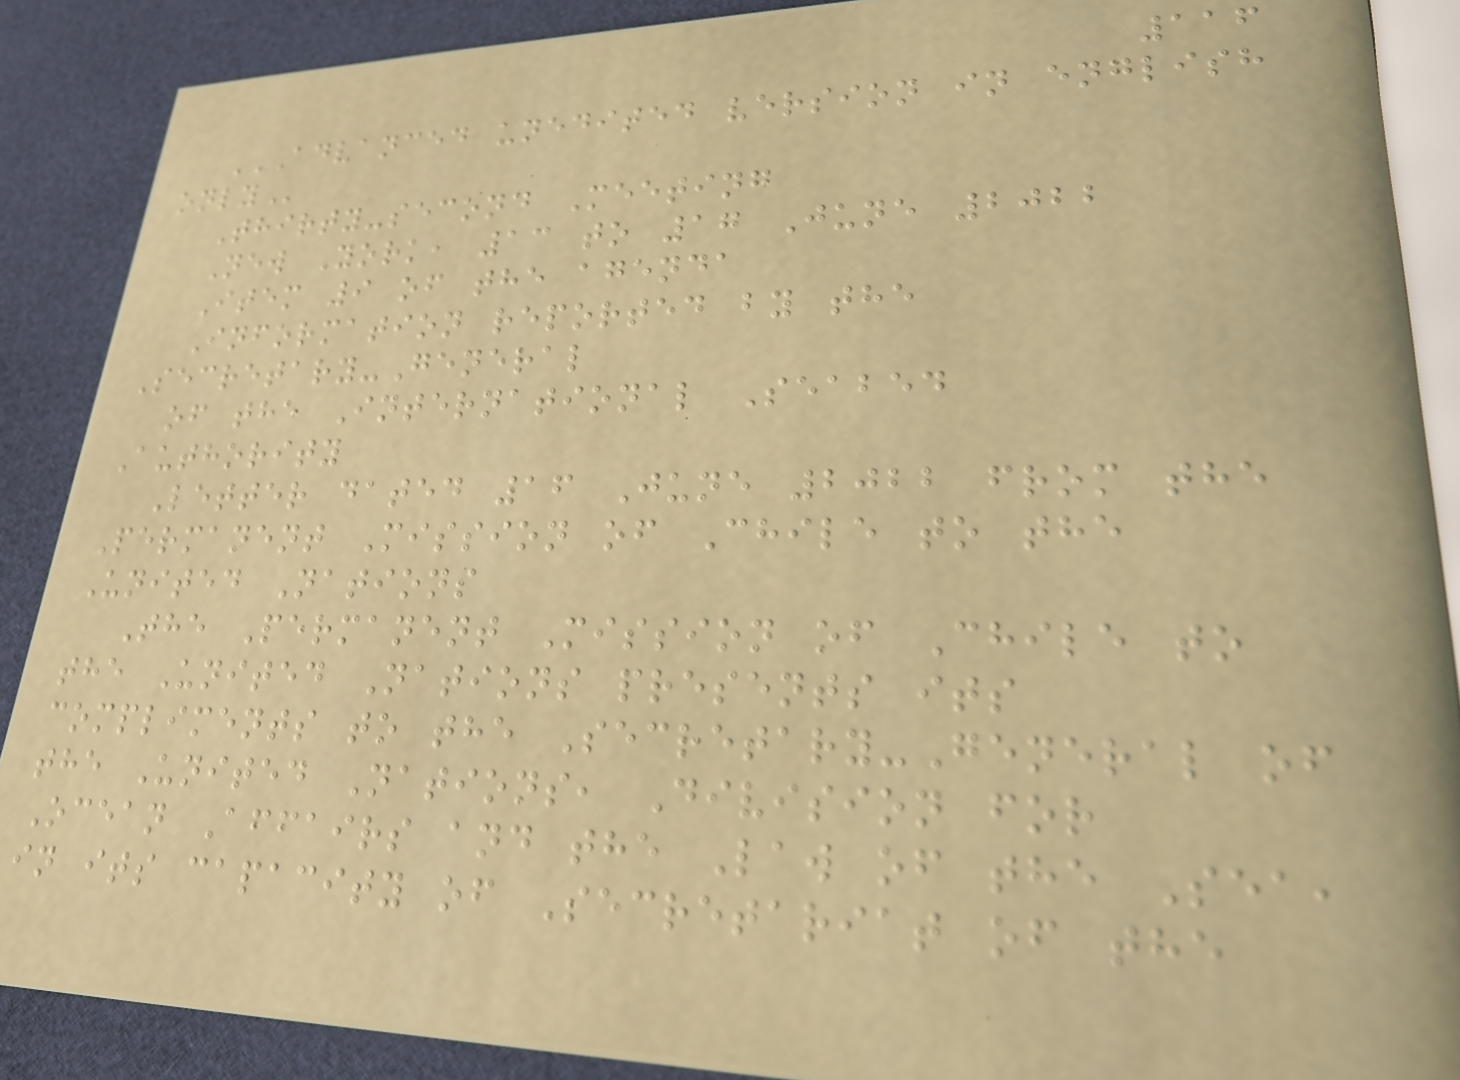116
ADVANCED UNEDITED VERSION IN ENGLISH
ONLY
Thirty-second Meeting
New York, 13 to 17 June 2022
Item 9 of the agenda
Information reported by the
Secretary-General
of the International Seabed
Authority
Letter dated 16 June 2022 from the
Permanent Mission of Chile to the
United Nations
The Permanent Mission of Chile to
the United Nations presents its
compliments to the Secretary-General of
the United Nations, Division for
Ocean Affairs and the Law of the Sea,
in its capacity of Secretariat of the
